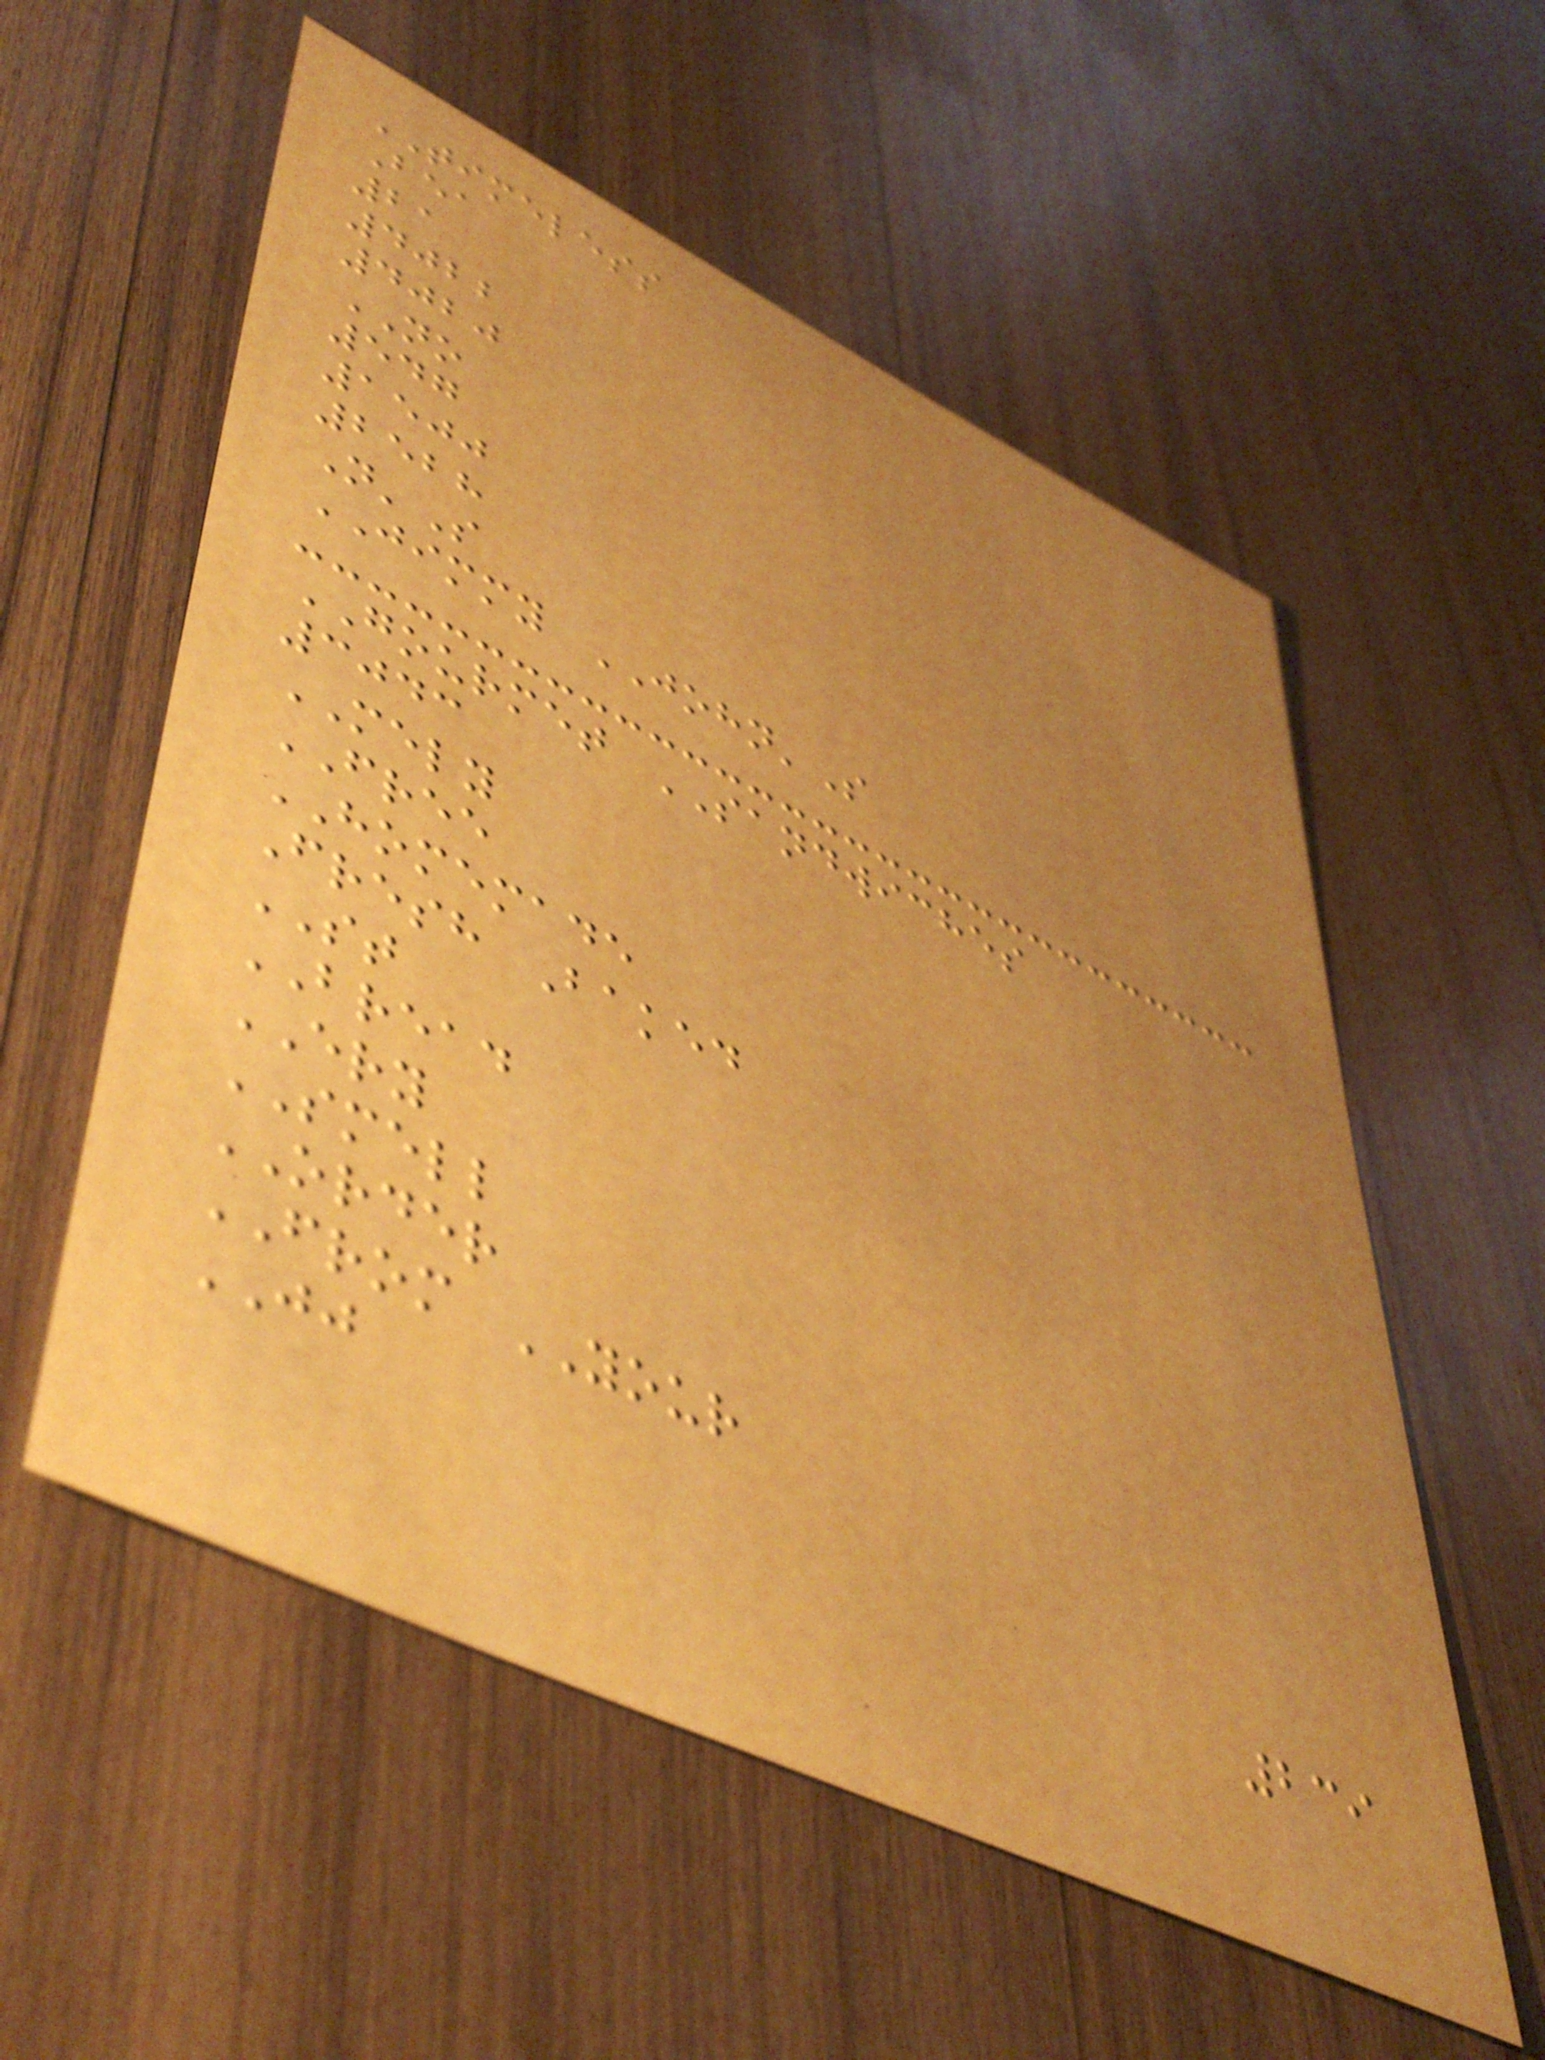TIMELESS
Bea
21
4022
4020
NO
547
1500
2528
N'S
JIMMY JOHN'S
GOURMET SANDWICHES
3043
MELY
FREE
HOMEMADE
Fresh Baked
ST
BREAD
ERY
SMELL
ORDER
FROM YOUR
JJ
239
